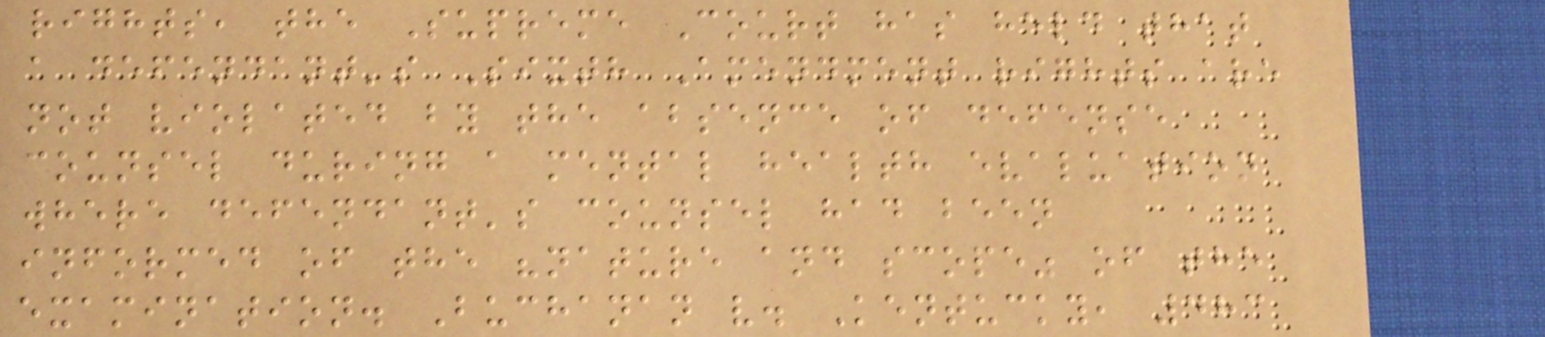rights, the Supreme Court has held that
a defendant's Sixth Amendment rights are
not violated by the absence of defense
counsel during a mental health evaluation
where defendant's counsel had been
informed of the "nature and scope" of the
examination. Buchanan v. Kentucky, 483
